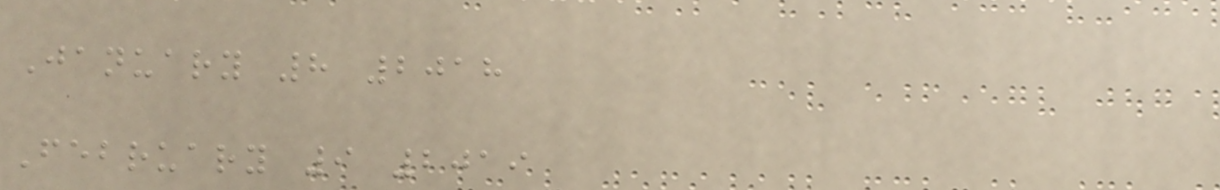January 8 2018
February 9 2019
